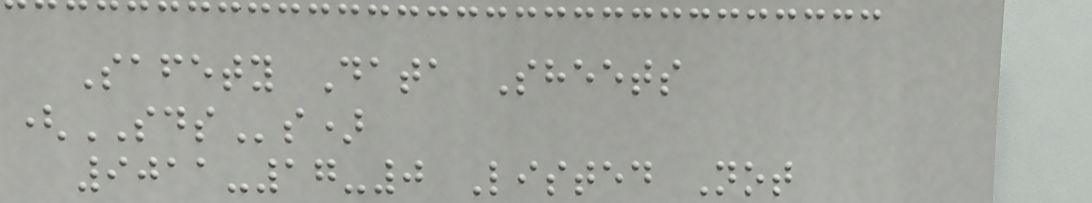Safety Data Sheets
(SDSs)
9011-17-0 Listed Not
